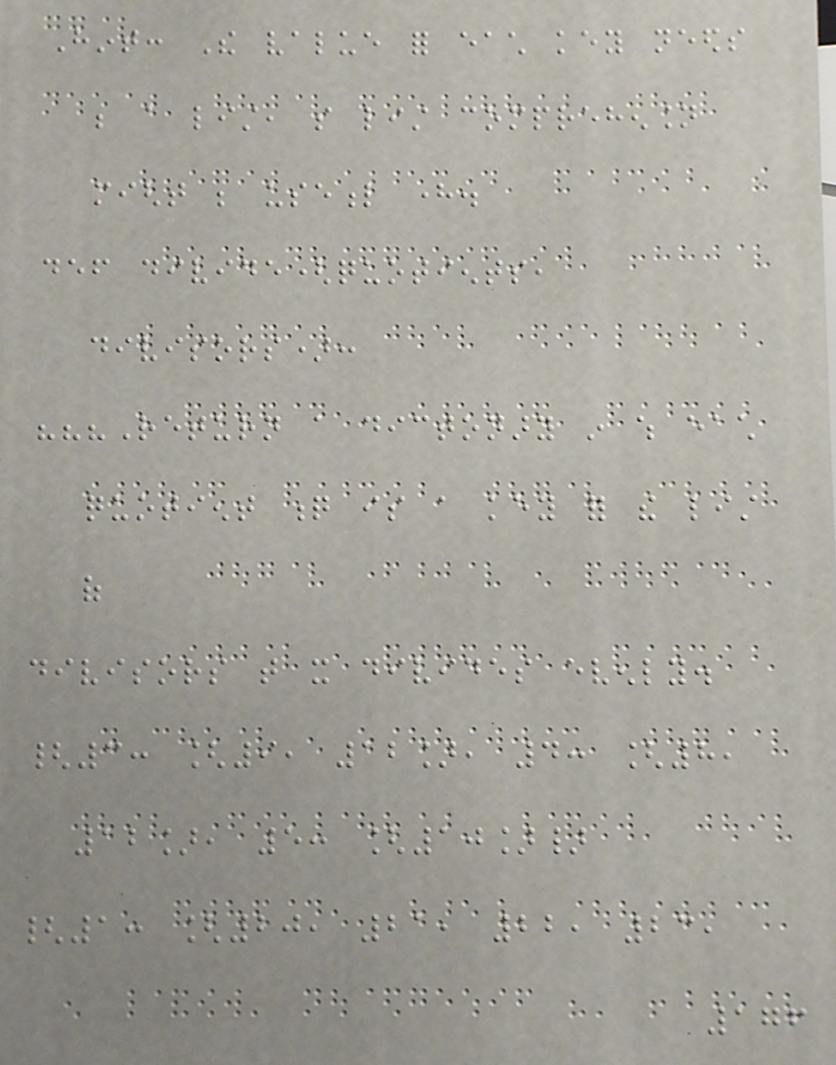Hint: The value for each key needs
be a list, so list comprehension
might be useful here.
def divide(quotients,
divisors):
"""Return a dictonary in which each
quotient q is a key for the list
of
divisors that it divides evenly.
{3: [9, 12], 4: [8,
12], 5: [10]}
{1: [20, 21, 22, 23,
176
